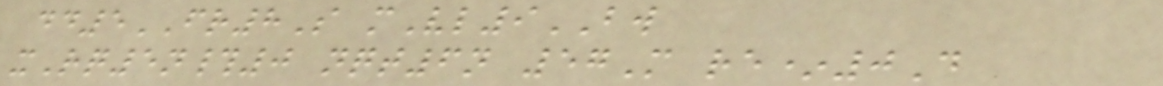dd5FR8S mVl9BW
xRq5n#0 nqt6n 57M re*0D
